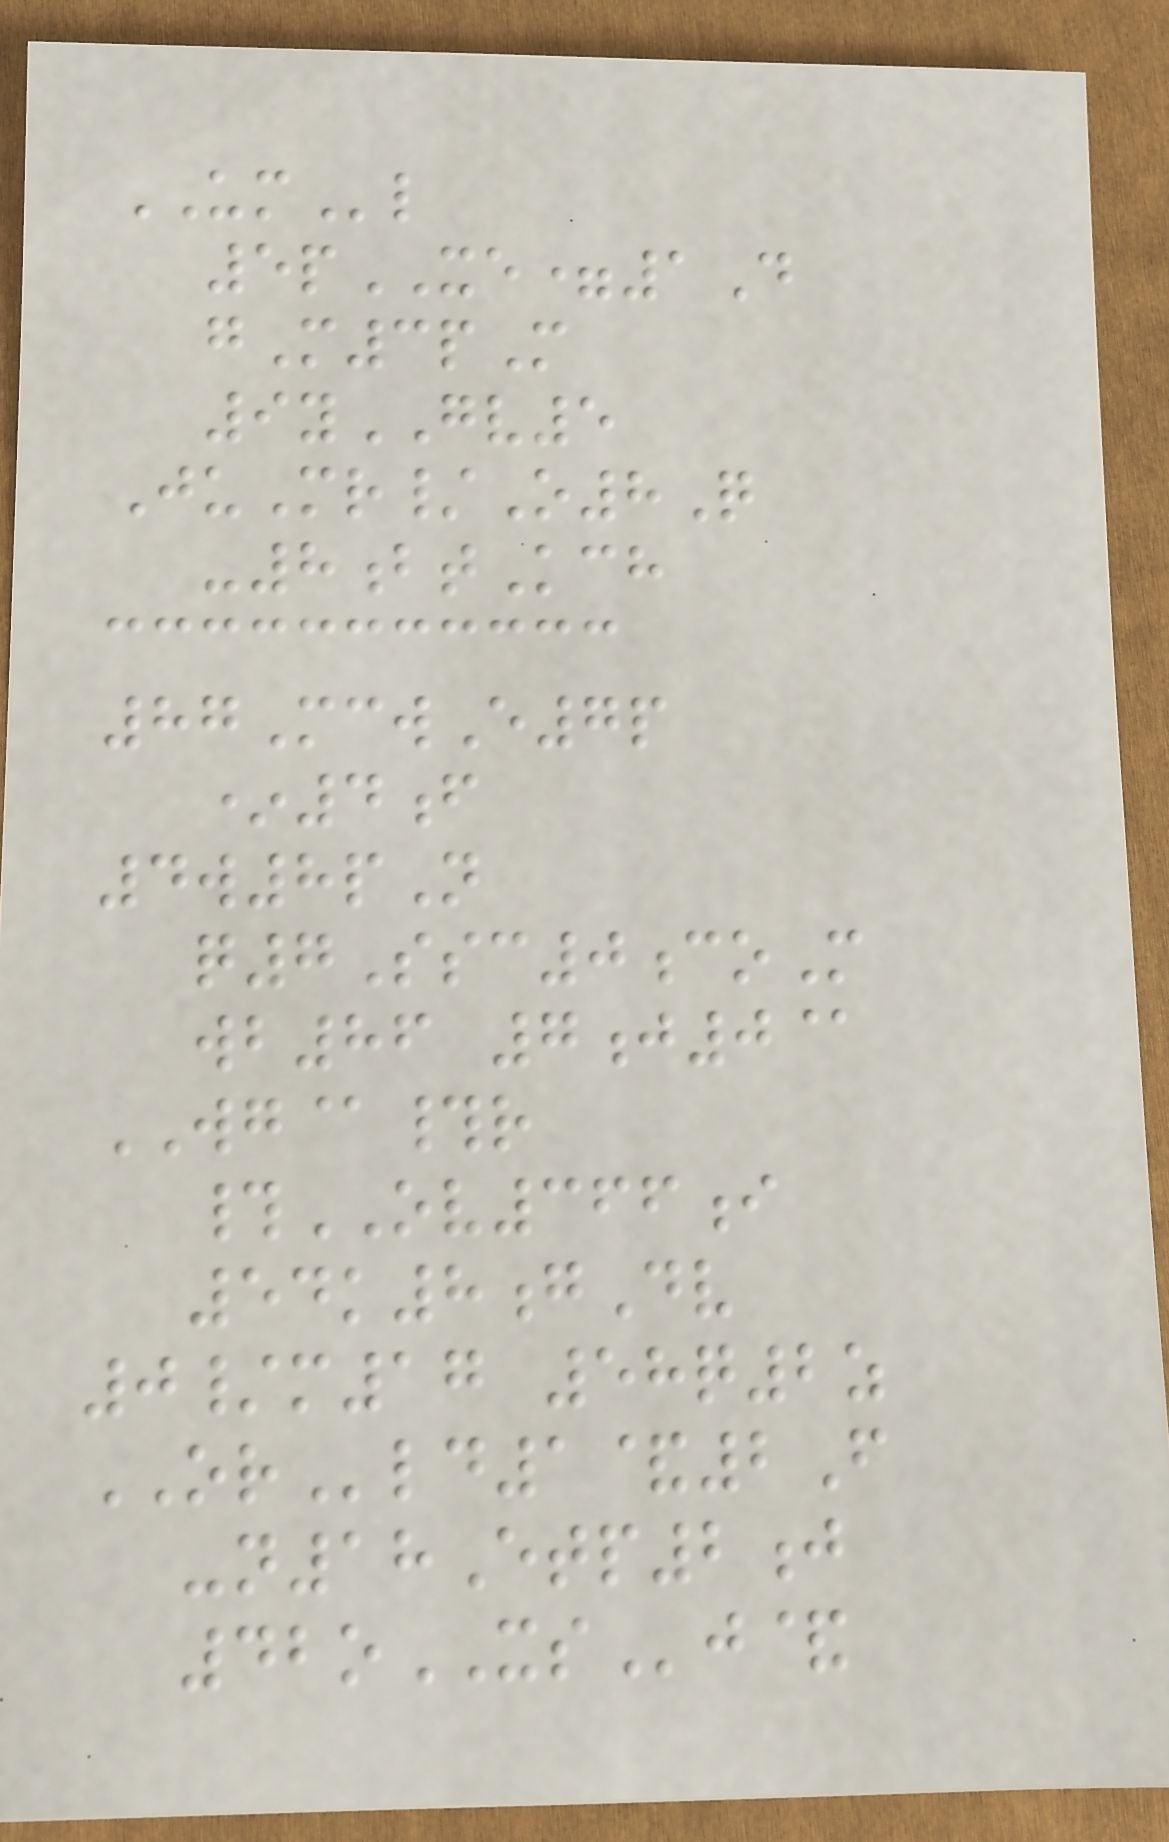UMl
5pXE=1D
gM3pM
9yGV5
JuMr/O8Q
-8btKch
87McwE7p
*4f
4w8pN
q7Ssc0coM
wb86 7j0@
WG@#r
#OV366i
54k8gDv
0/m17 58q2z
ORld1&2F
-n18Etp2j
42oXSj&
